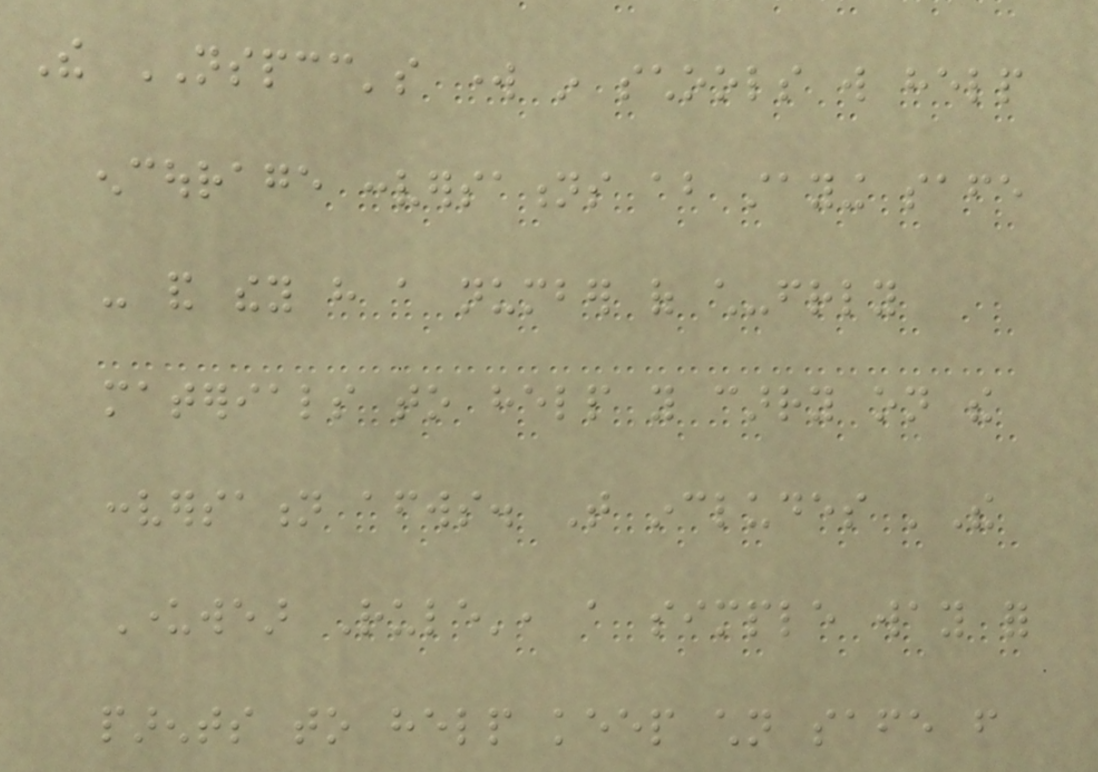The NSPCC's work in schools will help
encourage conversations about staying safe
- and they have a number of child-friendly
materials to help you carry on the
conversation afterwards. That includes 'The
Underwear Rule', a simple way for
parents to help keep children safe from
